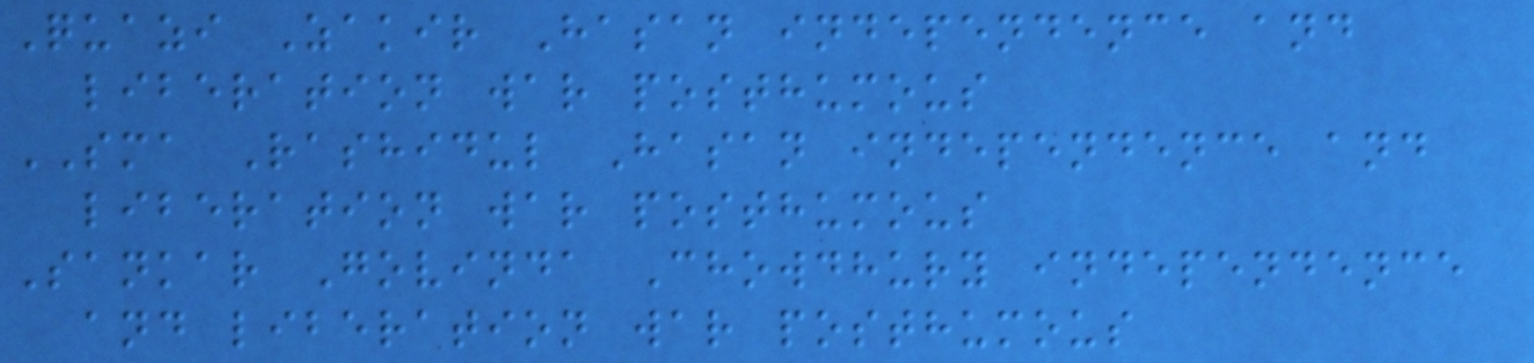Quazi Zakir Hasan independence and
liberation war posthumous
SMA Rashidul Hasan independence and
liberation war posthumous
Sankar Govinda Chowdhury independence
and liberation war posthumous
